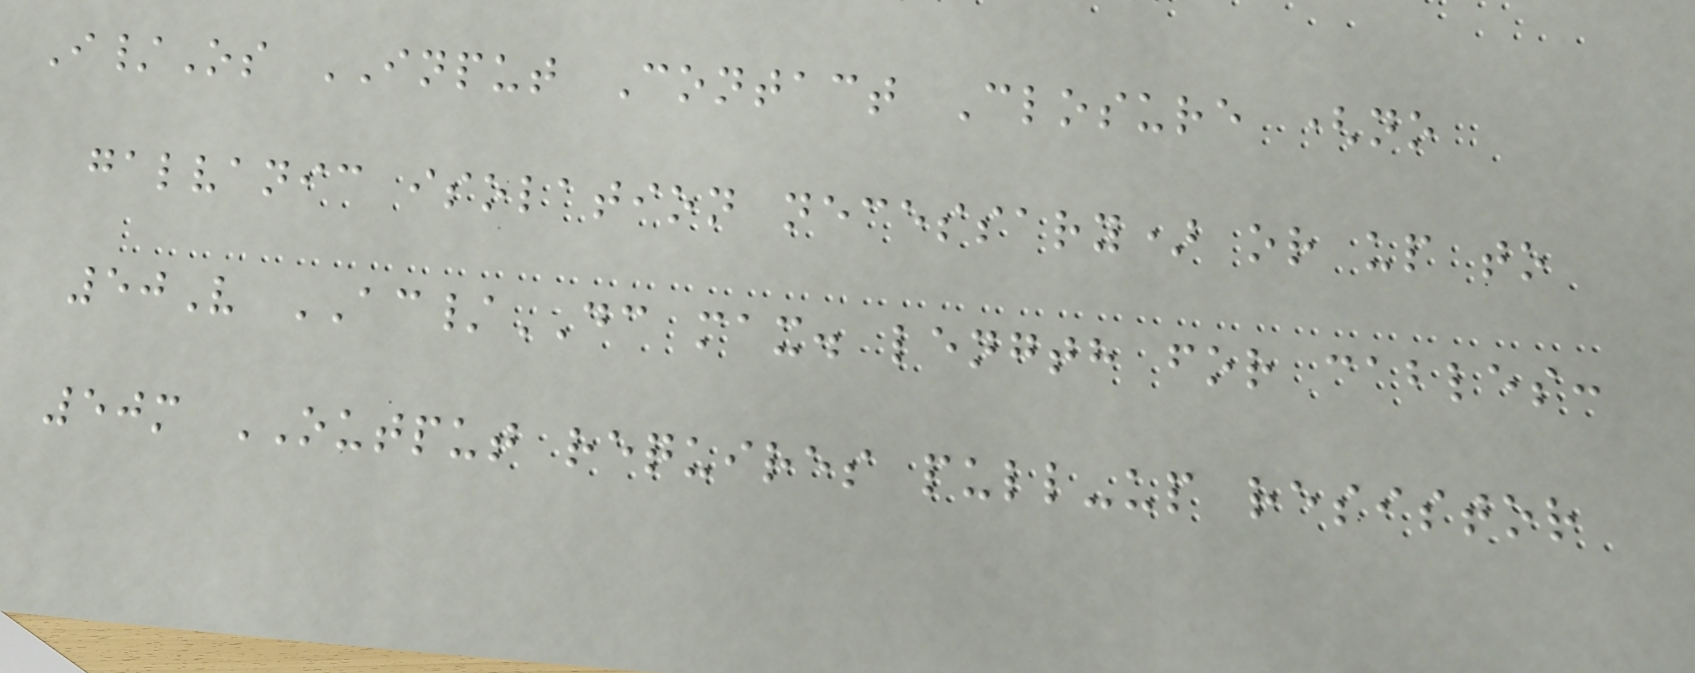I/Os INPUT Contact Closure (no
galvanic isolation necessary) or up to
50V AC/DC max. length for cables:
50m OUTPUT requires pull-up resistor
